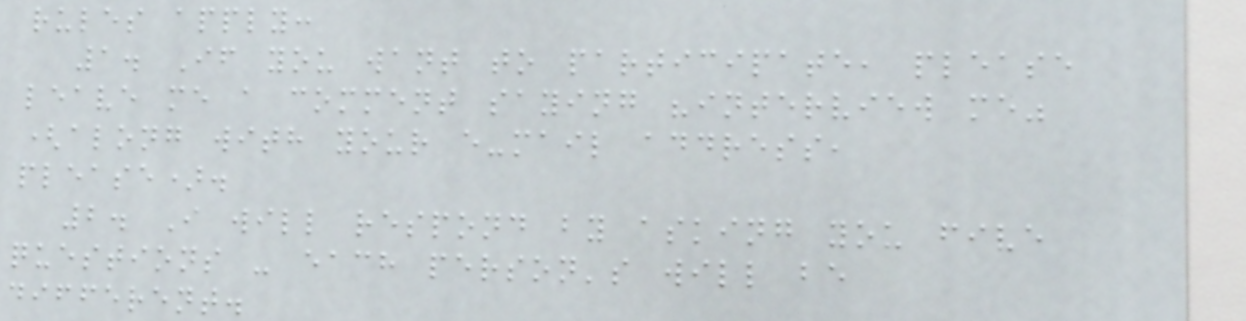rules apply:
1. If you want to participate, please
leave me a comment saying "interview me"
(along with your e-mail address,
please).
2. I will respond by asking you five
questions - each person's will be
different.
